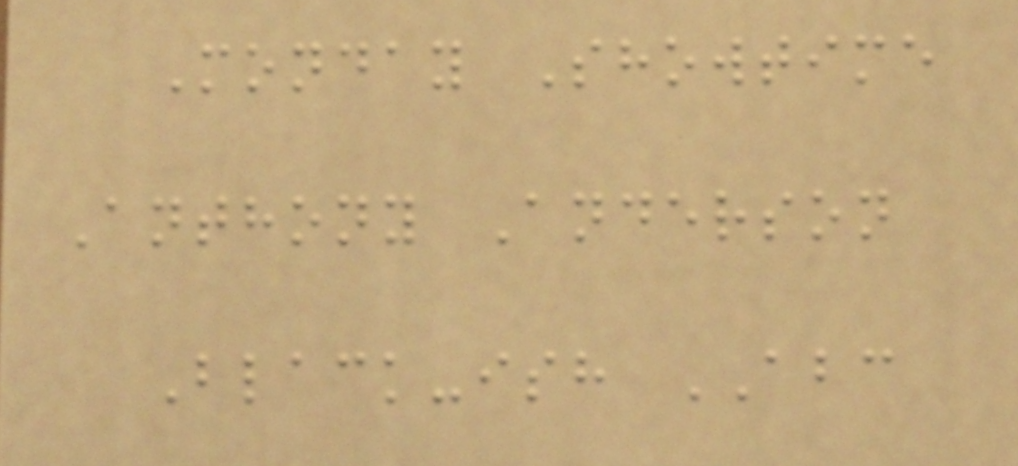Monday Showtime
Anthony Anderson
Black-ish ABC
